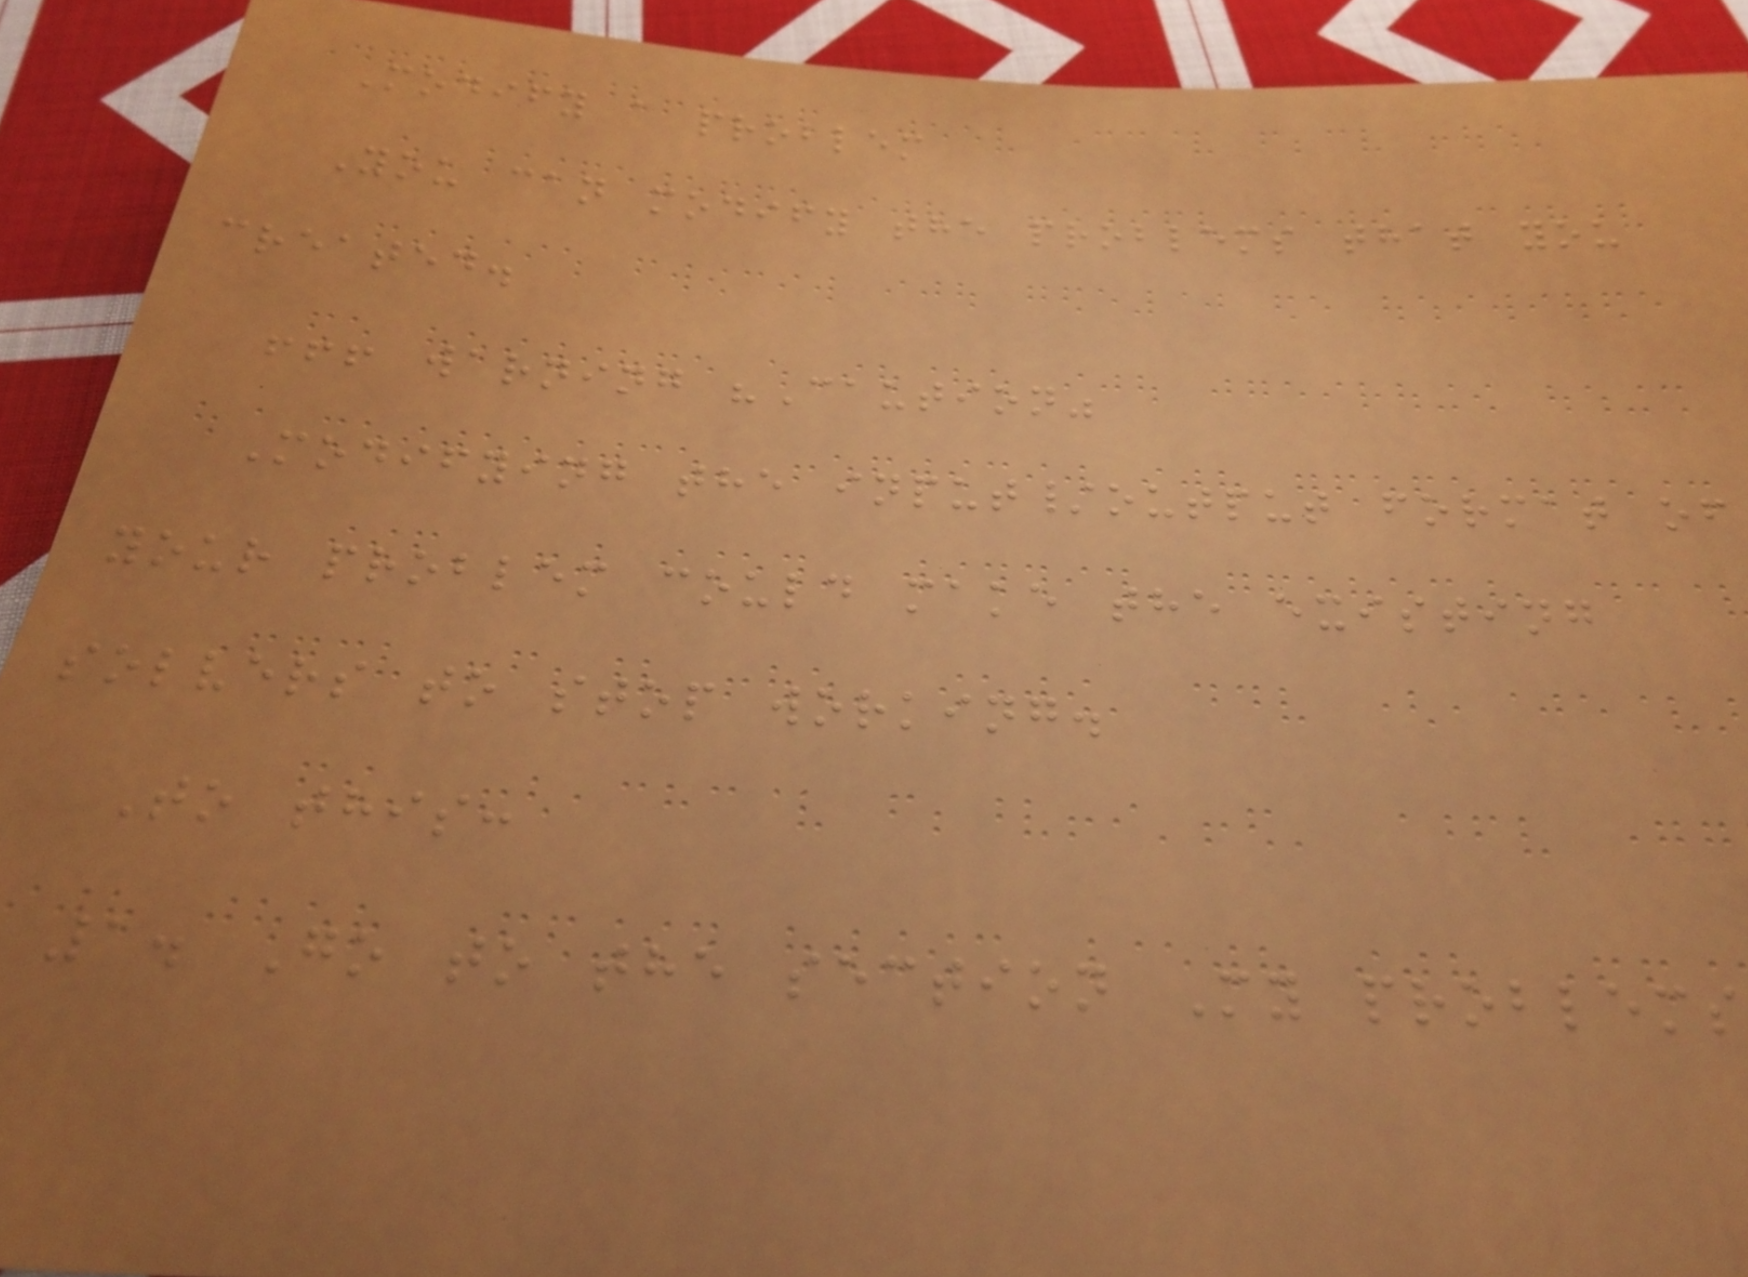Modify a problem
You can modify the problems that you
created.
!!! warning "Caution"
Modifying the input/output format of
your problem could make the existing
solvers to stop working.
To this:
1. Go to the section My problems
